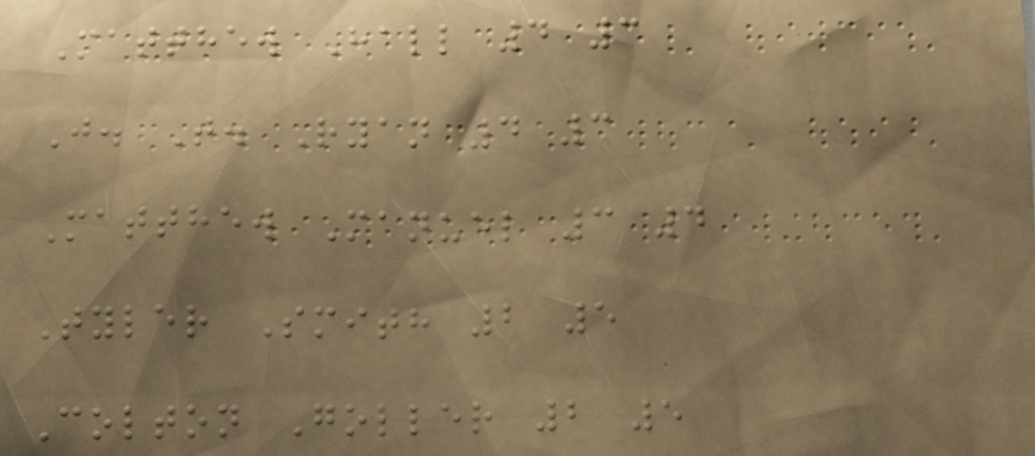Matthew Hall 4 3
J. T. Ryan 4 3
Matthew Manuel 3 4
Tyler Smith 2 5
Colton Goller 2 5
